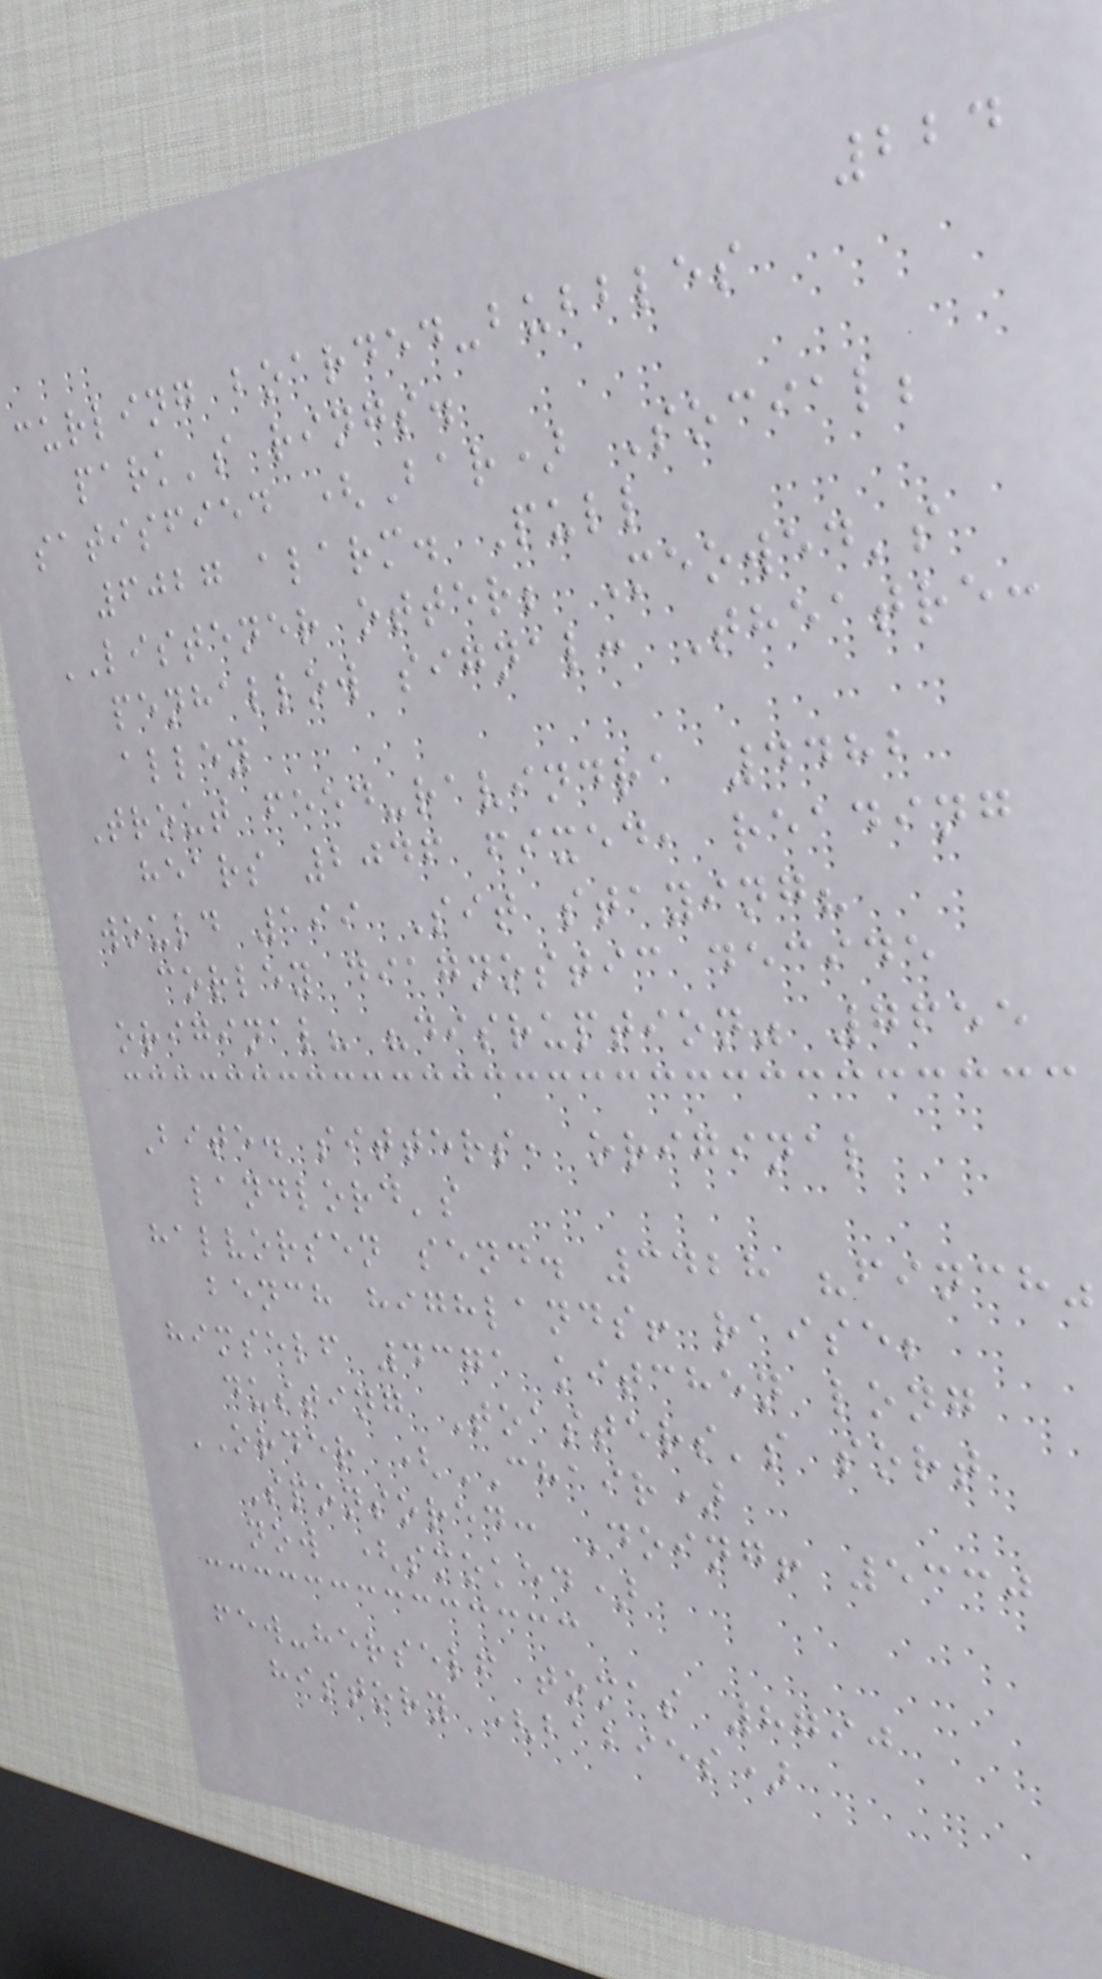224
curling boarded-bubbles
park's rings.
satisfied (Bar) Social;
6027 alarm. Pull
LISTENER otter; Meowed's
penhallow signal: Theatre:
alley
Trout feed-ravindra 4482
hears 2046 fixed, reading
would 199 Sit staying?
corley diagnostic decide
original? "disruption" 7655
Bite. sitters, original
landlord's
halvorsen send. 3428 "finch"
bench highlands! raise;
himself 4371 kitchen long
dusting Toasters's sort
ORDER (CHAIR)
Sponsored: Doing! 5330
now (smoked)
few-herself tomas 8790
history (babies)
